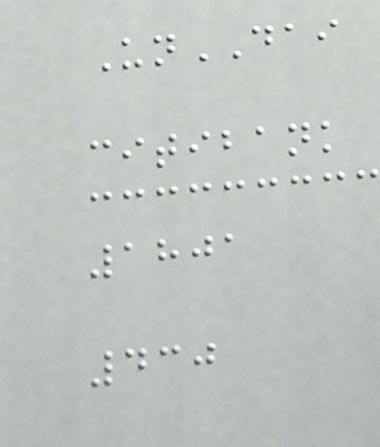UnDAI
citibank
1801
430
